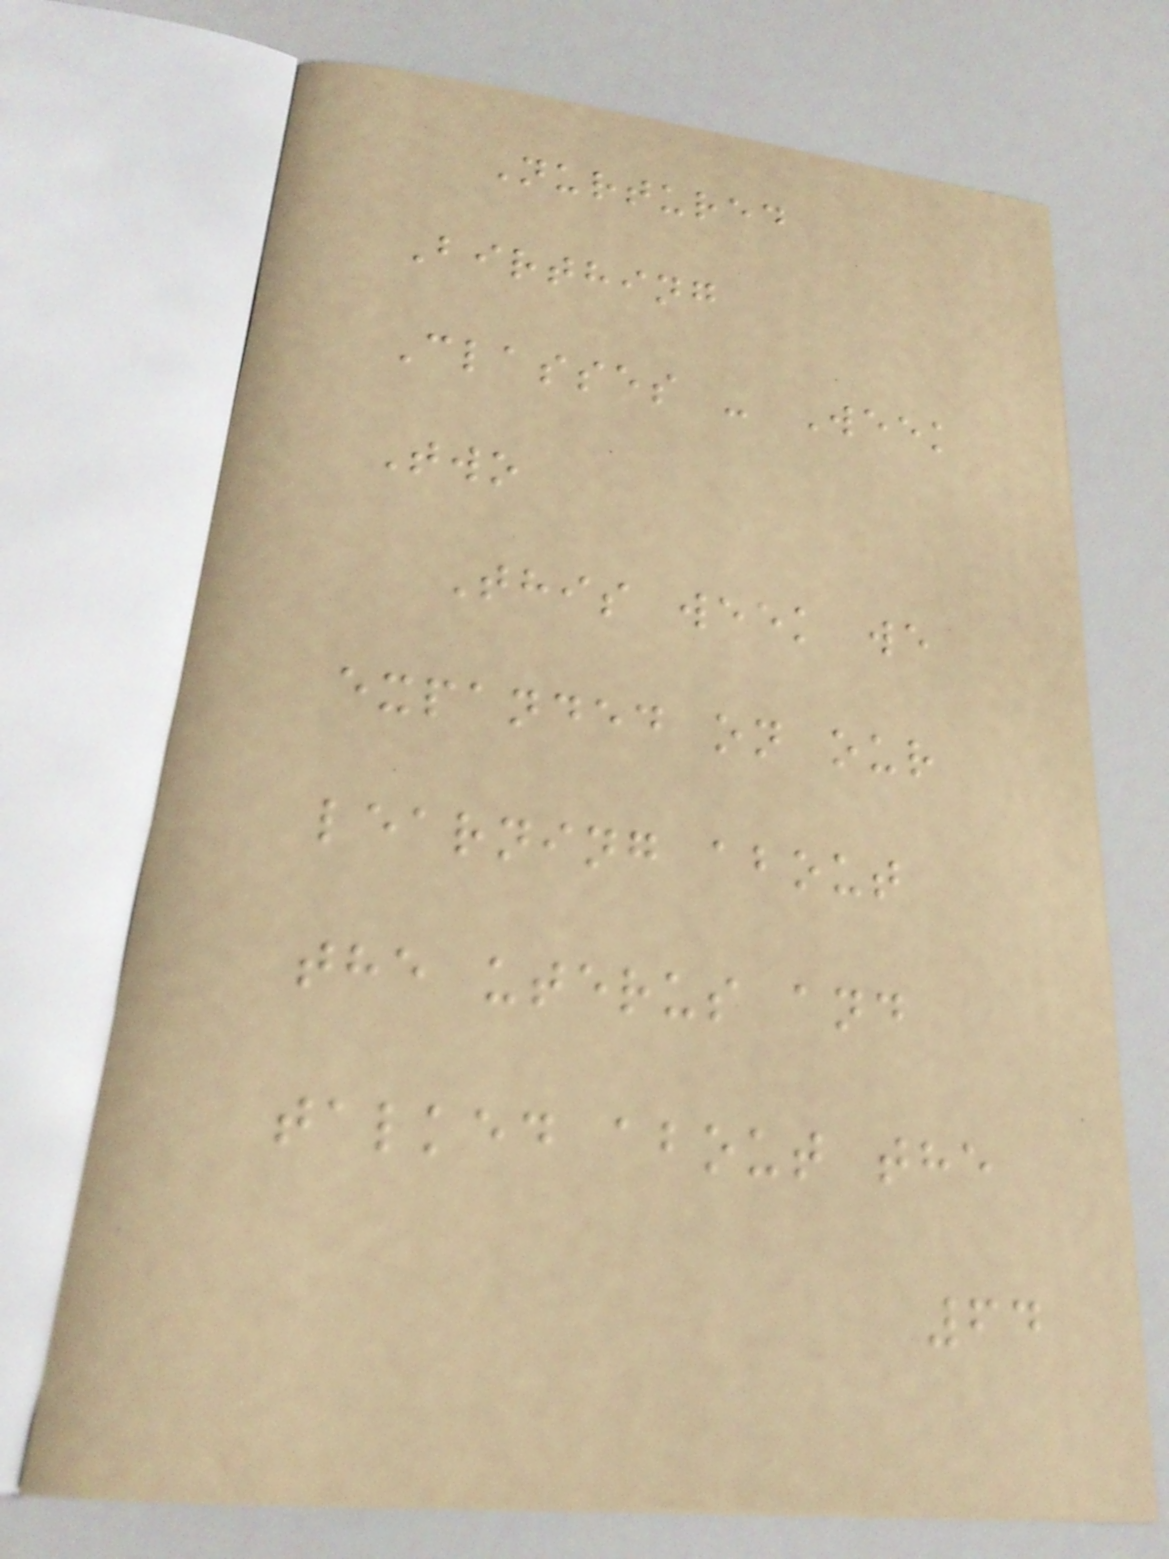Nurtured
Birthing
Classes - Week
Two
This week we
expanded on our
learning about
the uterus and
talked about the
64
